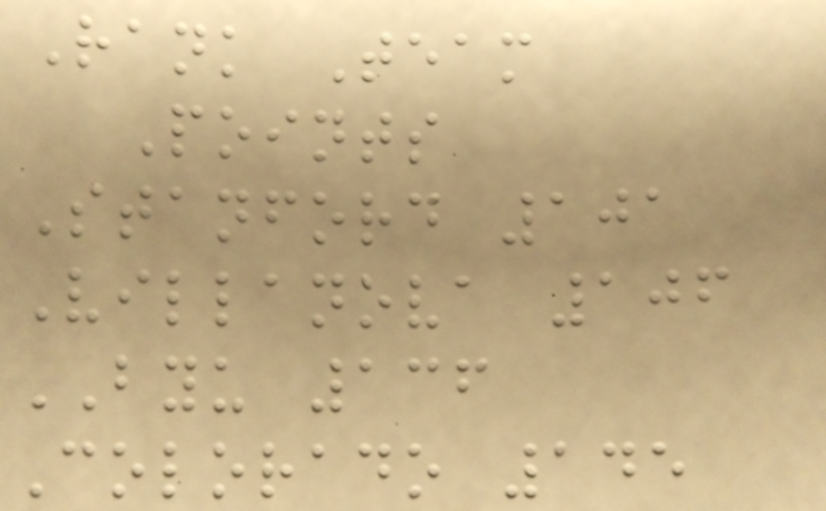Rank Team
Points
Stanford 101
Villanova 106
BYU 136
Colorado 145
